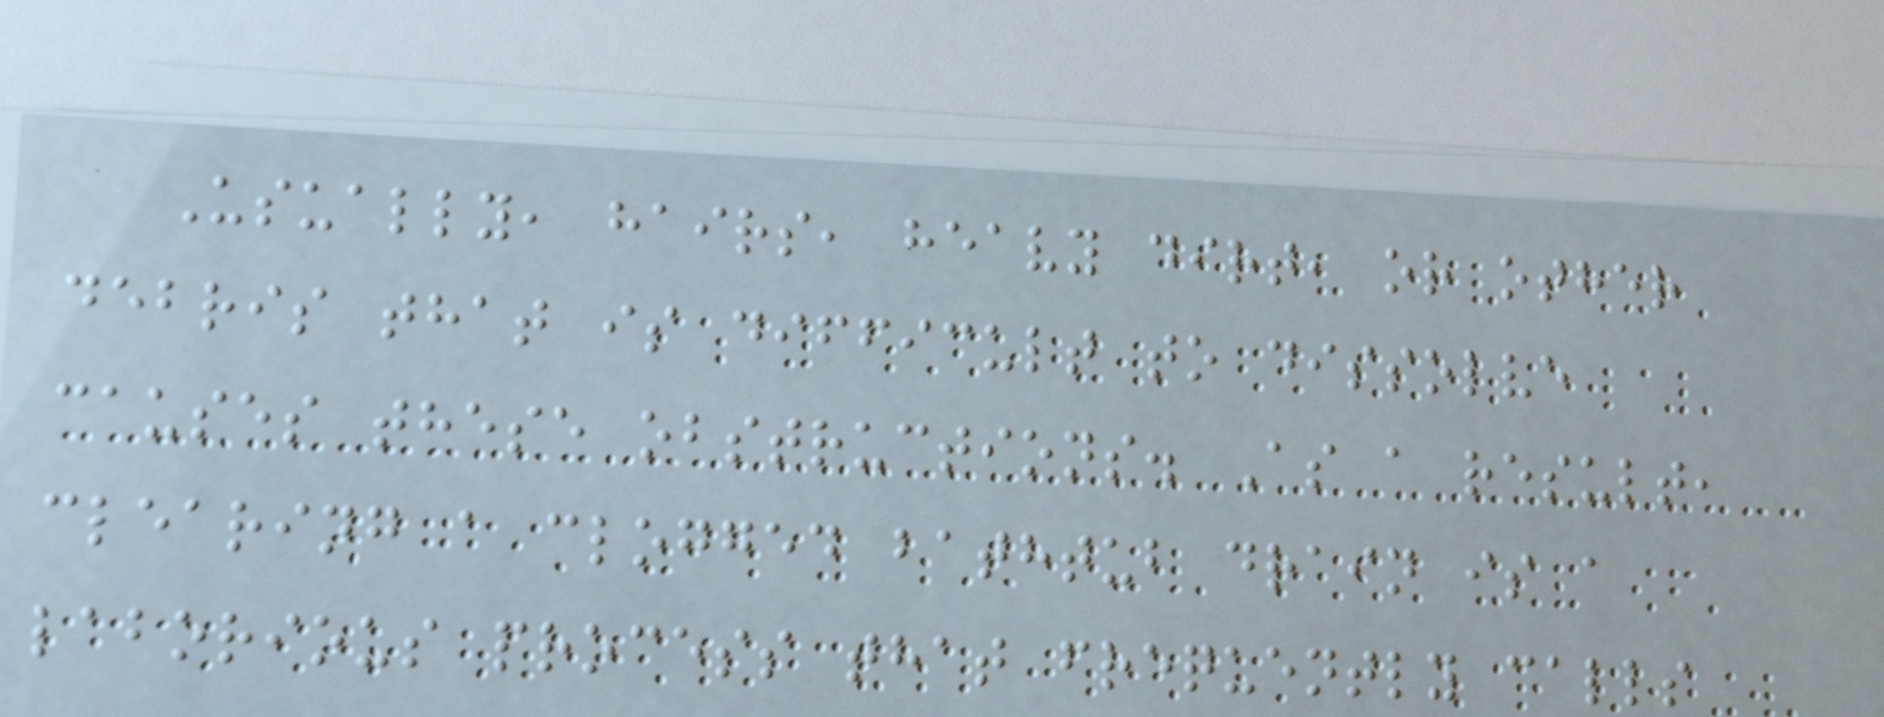Usually, hairs, heavy dirt, or other
debris that is difficult to dissolve
causes these obstructions. As a result,
clearing a clogged bathtub drain is a
laborious process that frequently calls
